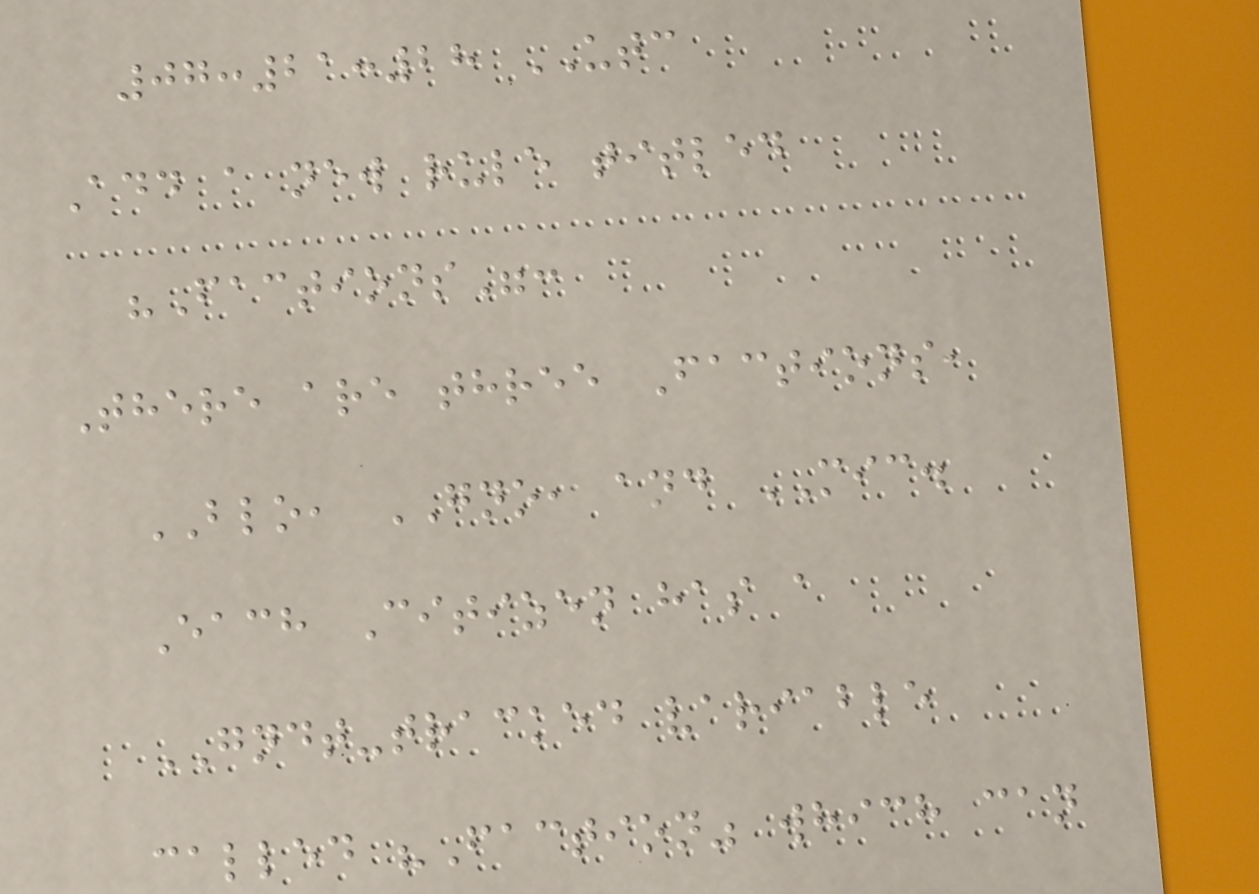07:21:28 UTC
Add a new rule titled
"Factions":
There are three Factions,
BLO, GNO, and MIC.
Each Citizen has a
GNDT-tracked variable
called "Faction" which can
